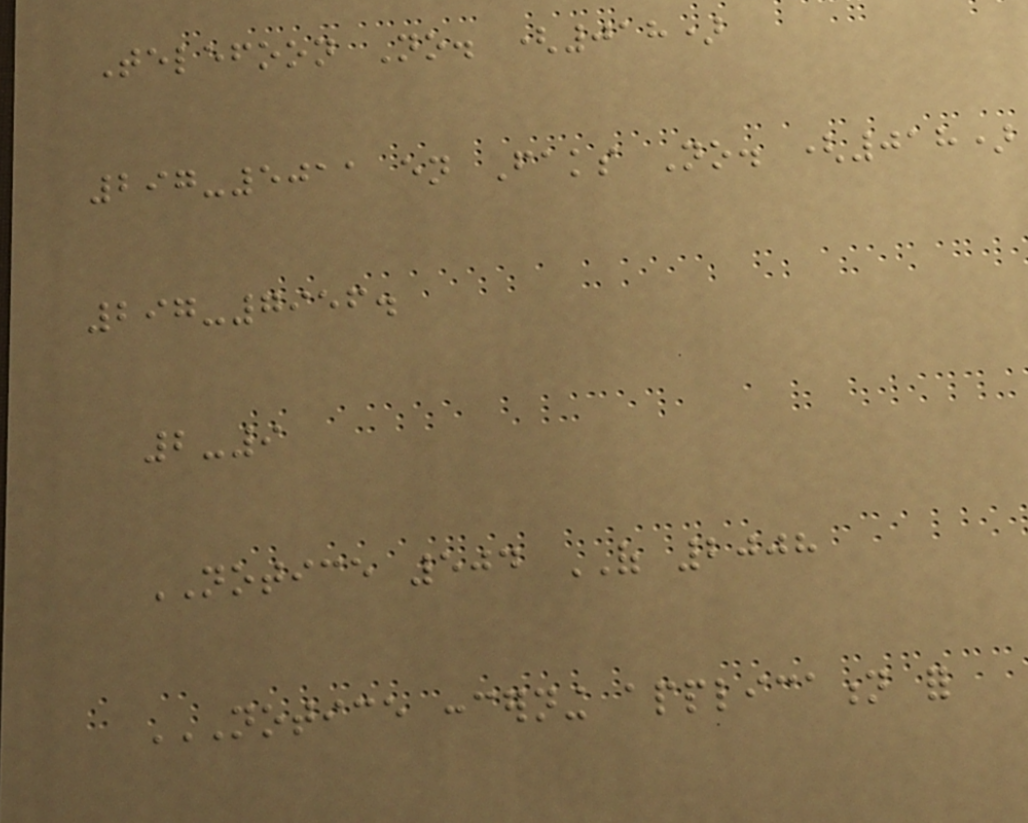Telefoon No. (018)
297-5011 en Faks No. (018)
297-7956.
2-9
NOTICE 504 OF 2008
NOTICE CONCERNING APPLICATION FOR
